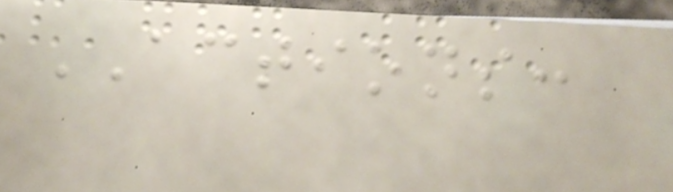ACTIONS:
